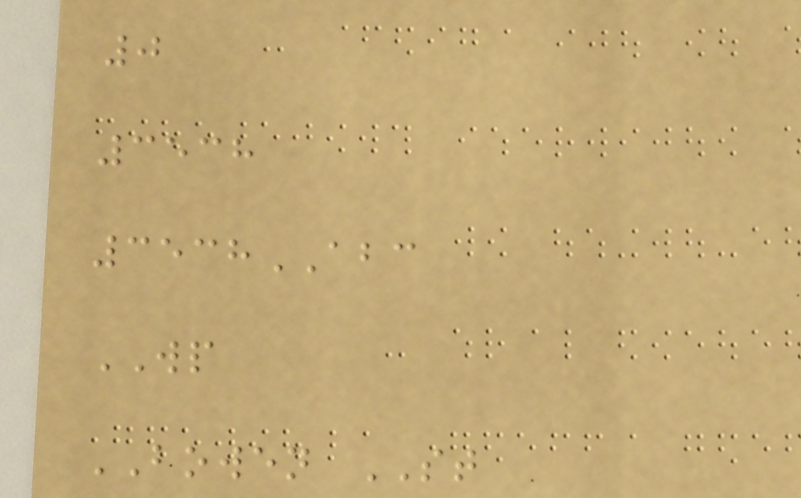0
3538
3538ABC
WP
BOWEN ST
